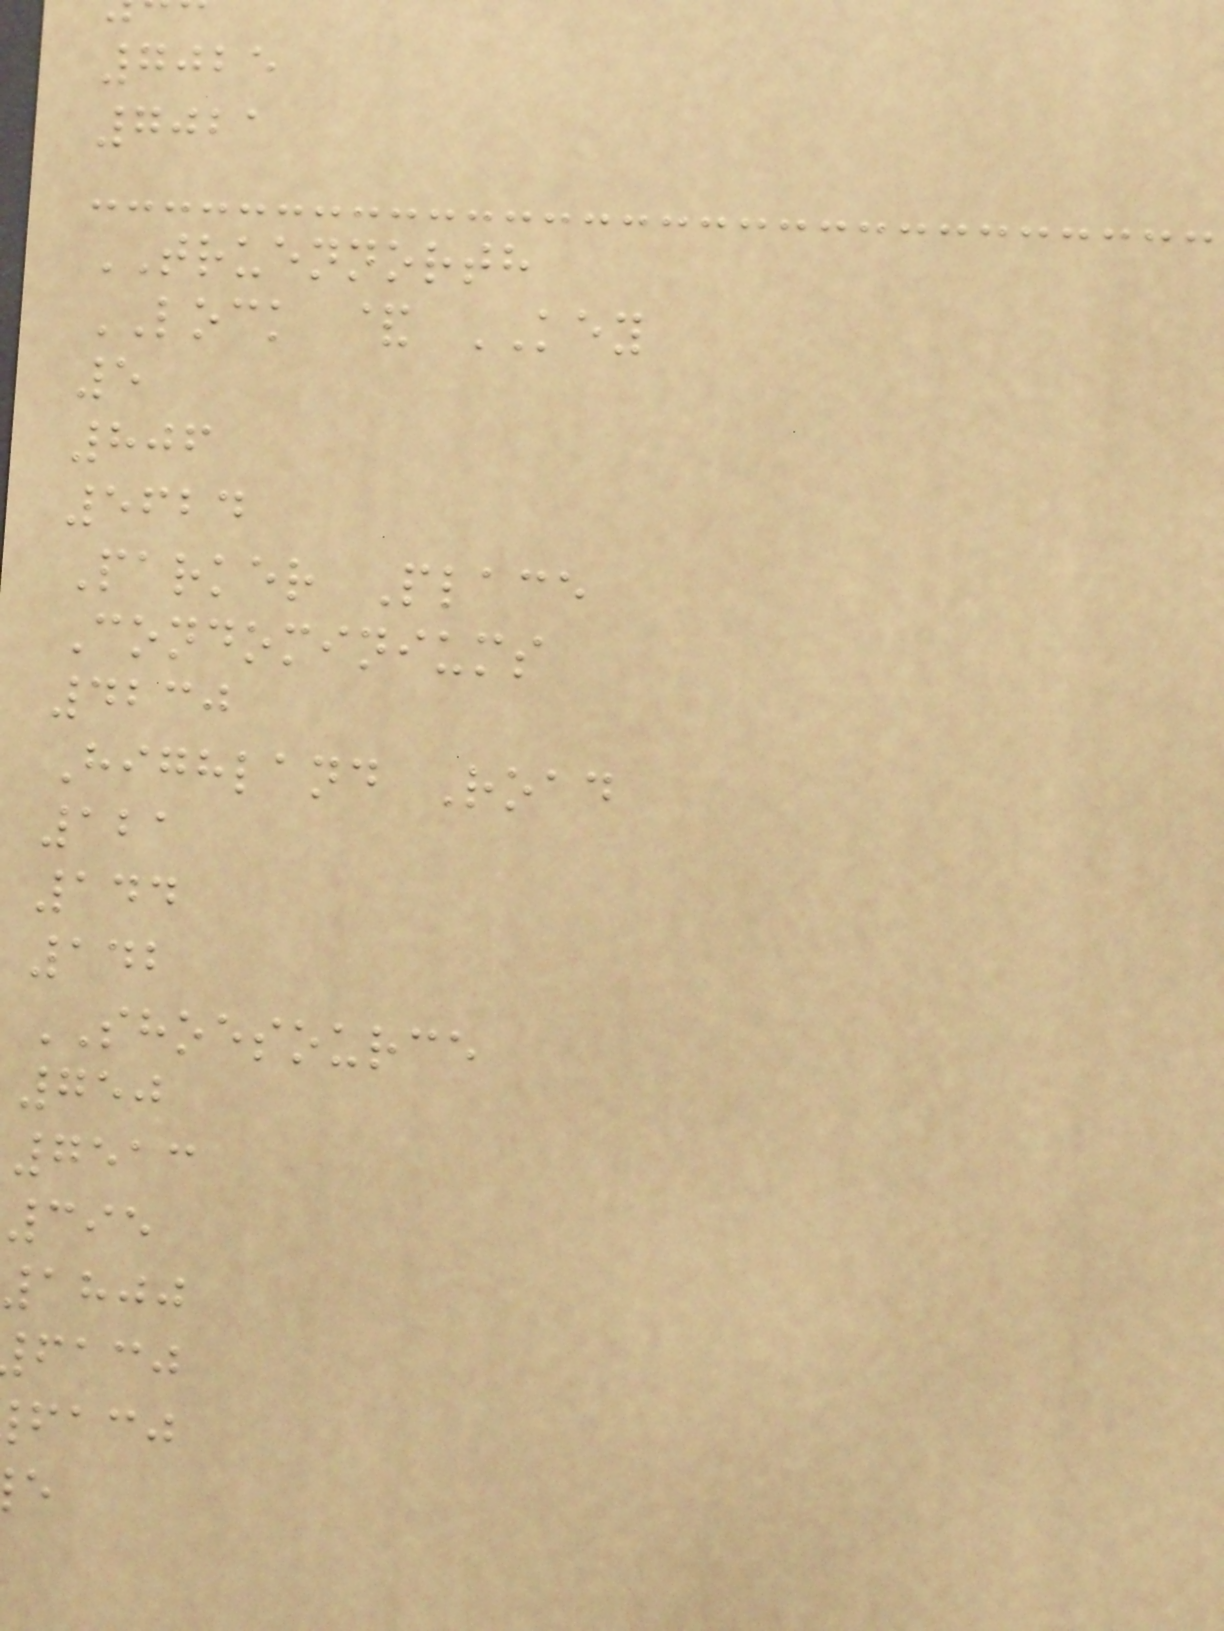7025
7021
TRUENNORTH
LOCK & KEY
5
806
5624
Parker Place
Condominiums
4230
Highland Road
121
144
142
SHOESOURCE
750
7513
395
1800
facj
facj
